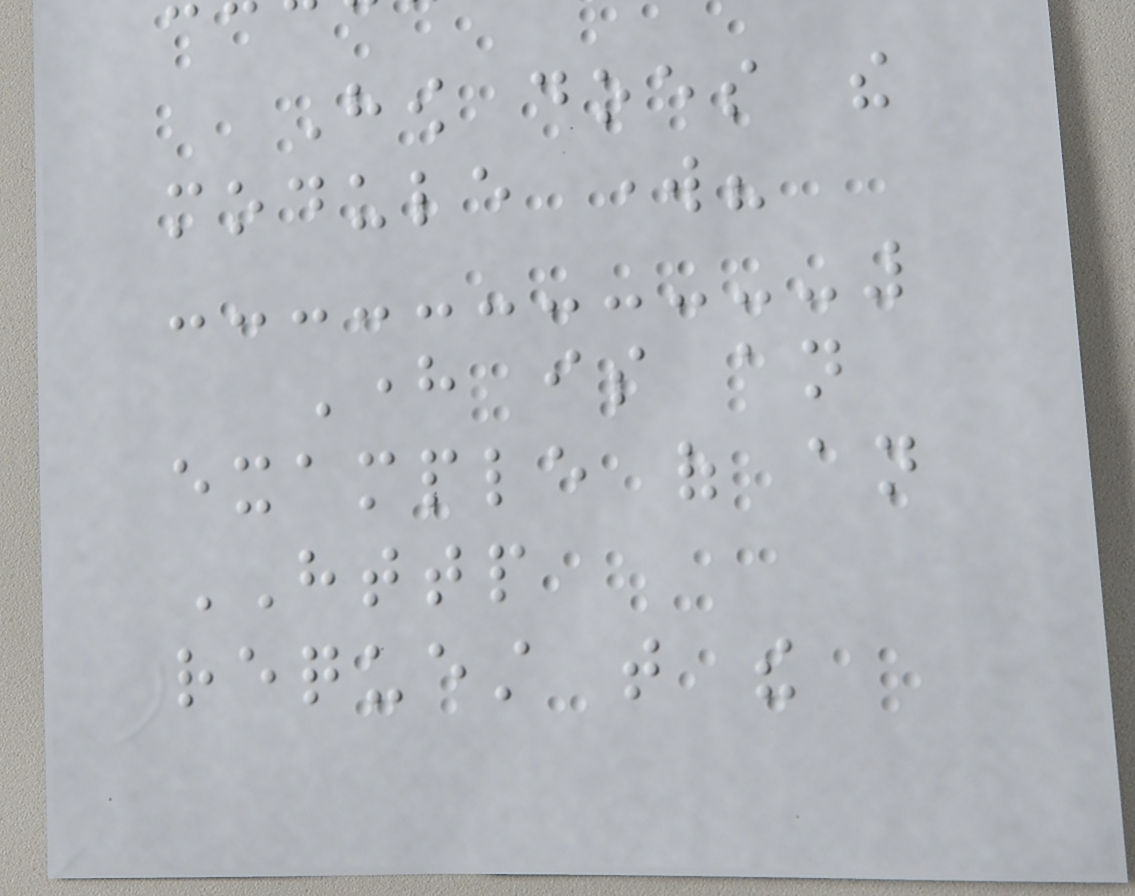How does the
module work?
Here is an
example of an
HTTP
request that the
